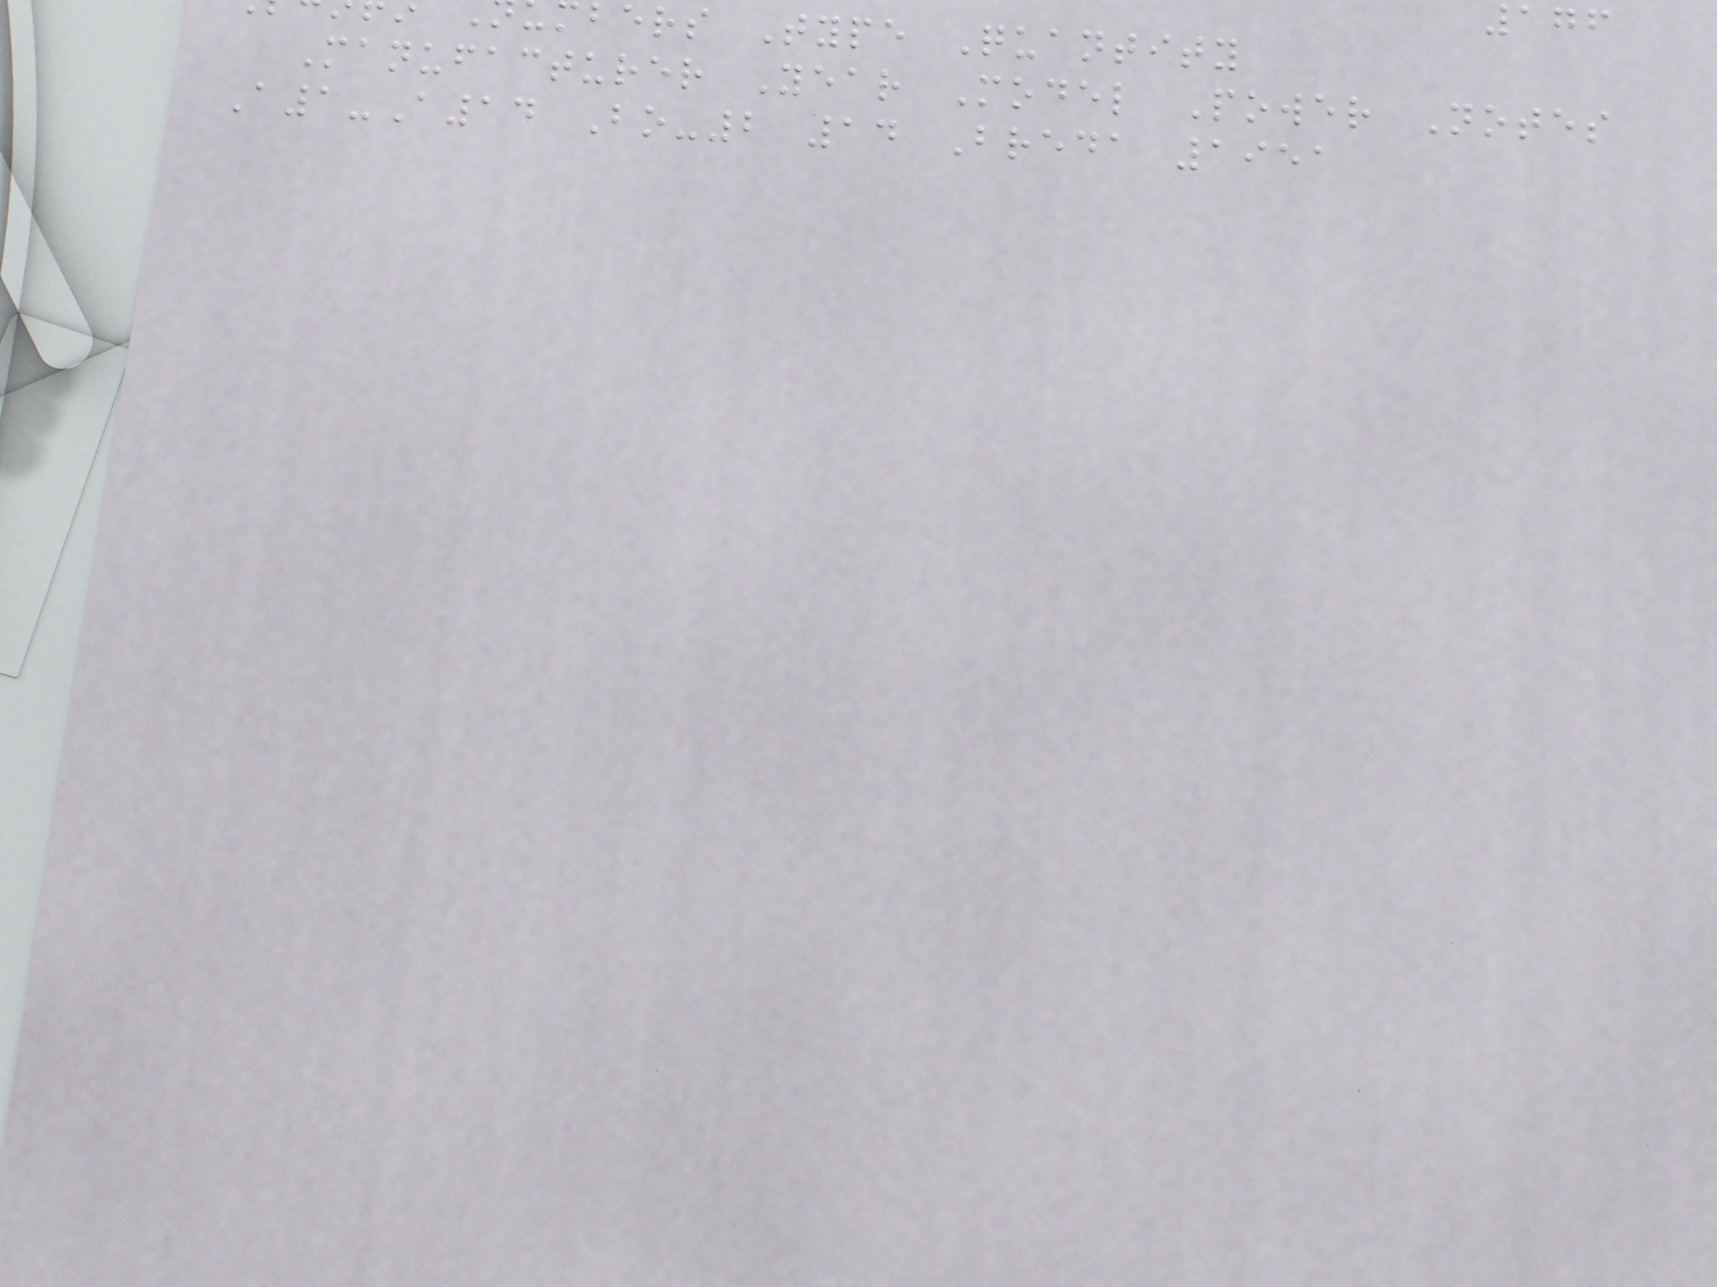176
bers Type Quantity
Manufacturer Year Model Power Notes
A1-A14 Bo-2 14 Breda 1951
